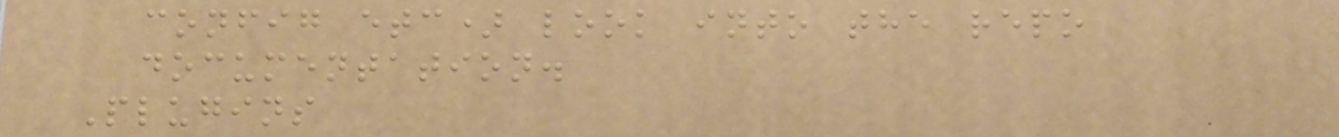config etc) look into the repo
documentation.
Plugins
